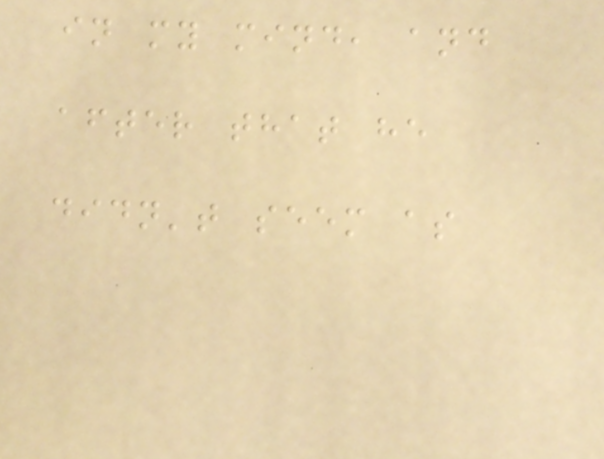in my mind, and
after that he
didn't seem as
